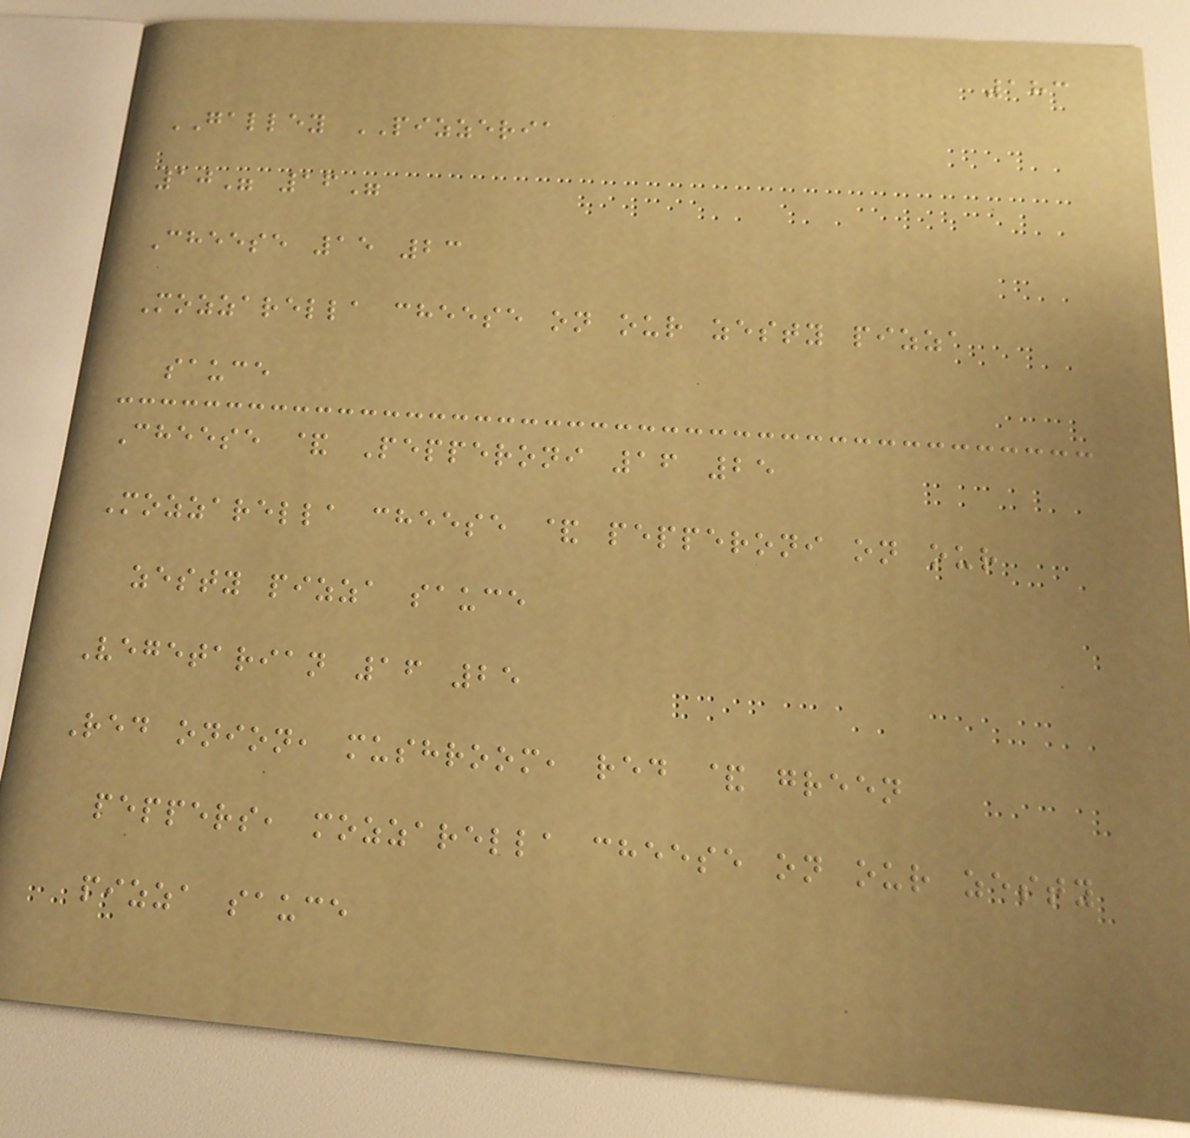183
GALLEY PIZZERIA
10" 16"
Cheese 15 23
Mozzarella cheese on our zesty pizza
sauce
Cheese & Pepperoni 16 25
Mozzarella cheese & pepperoni on our
zesty pizza sauce
Vegetarian 16 25
Red onion, mushroom, red & green
peppers, mozzarella cheese on our zesty
pizza sauce
